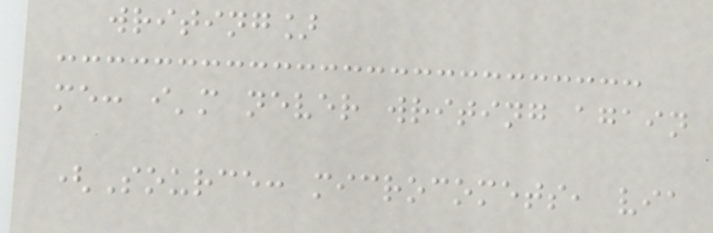writing]
me: i'm never writing again
(Source: microcomets, via
